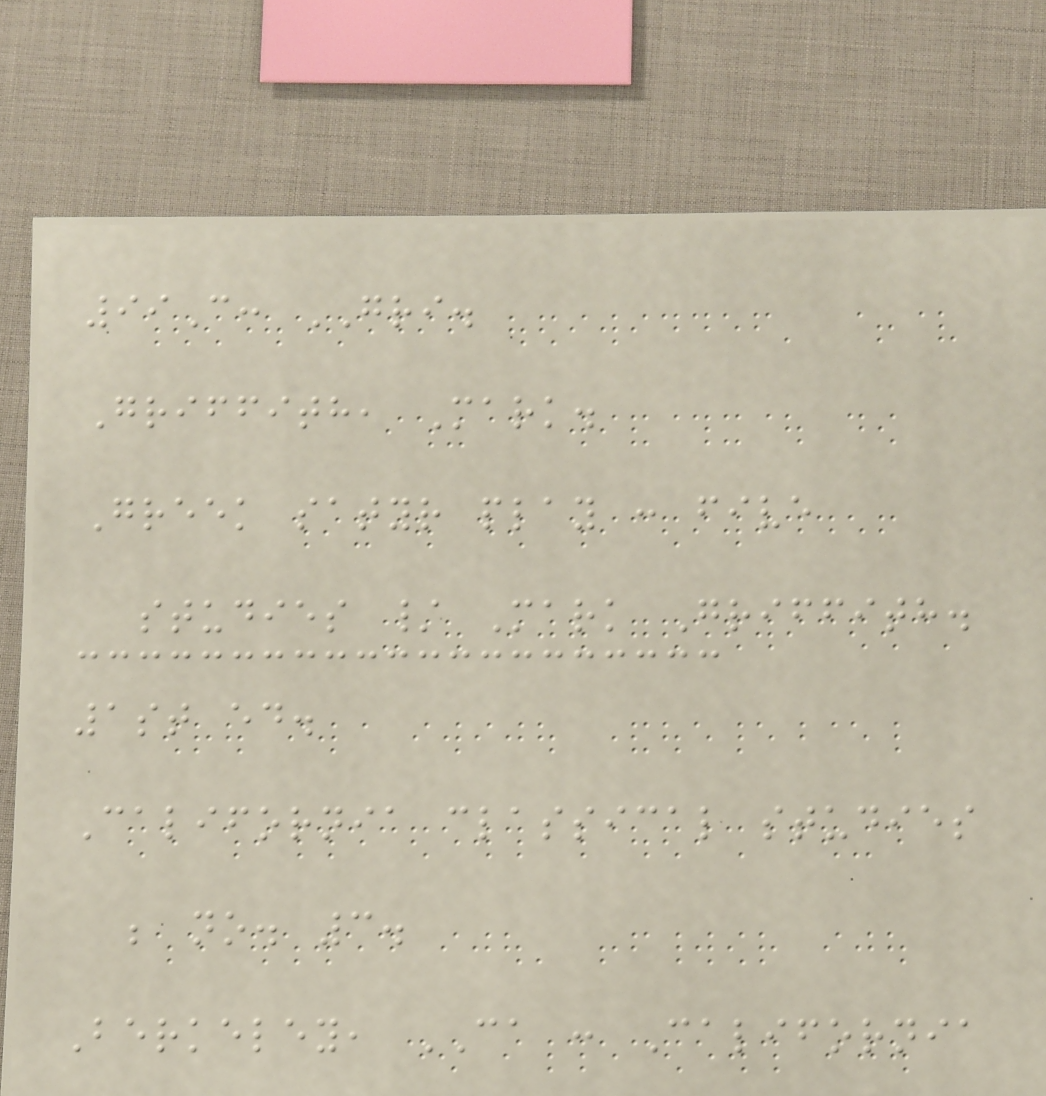99C: GRI.
Griffith, Mark.
Greek satyr play : five
studies / Mark Griffith.
1st ed.
California classical studies
; no. 3.
Berkeley, CA : California
